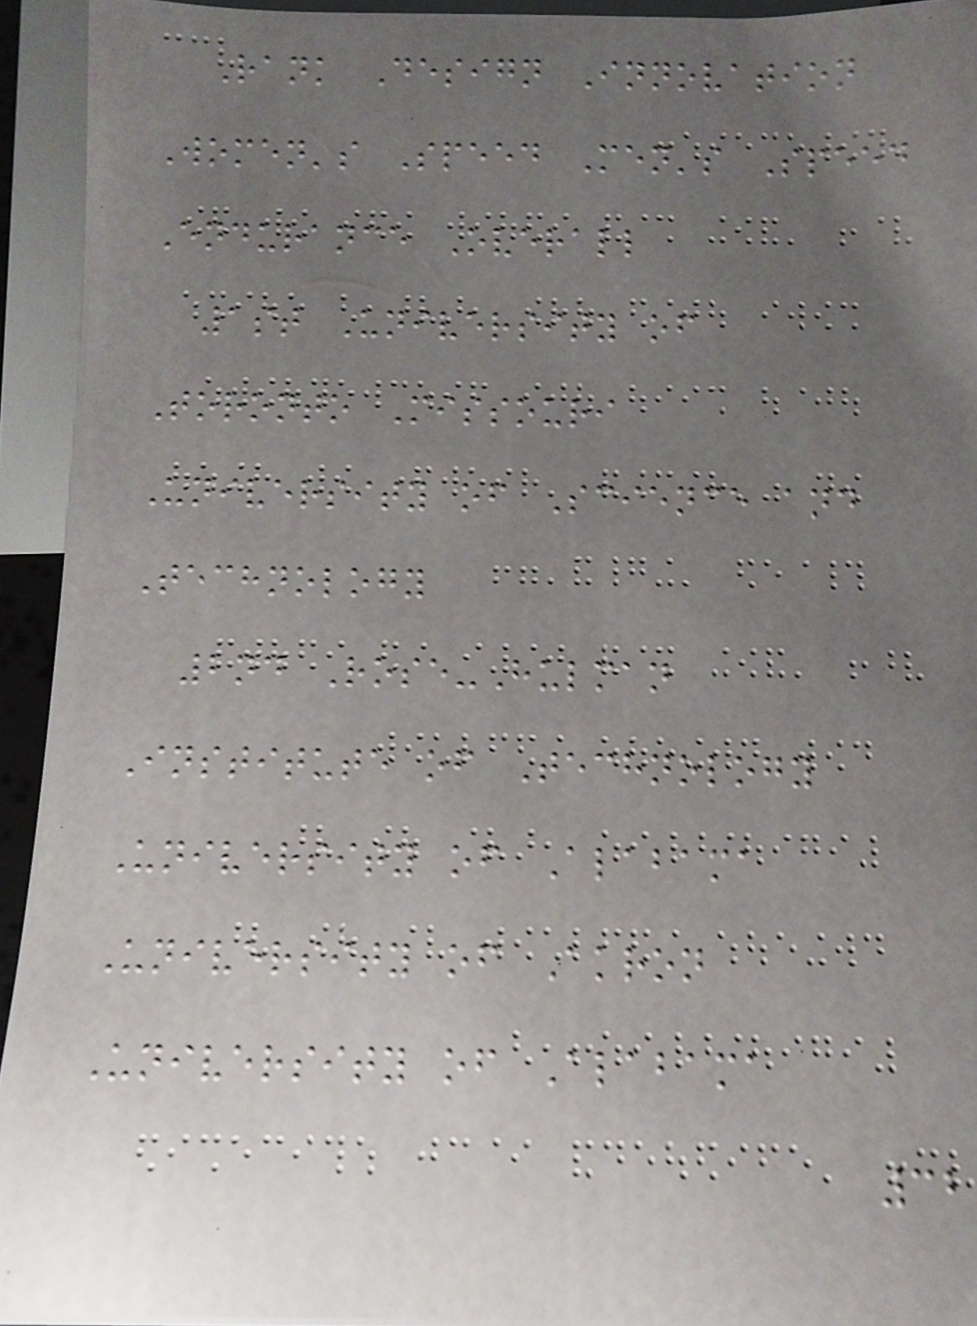Rank Design Innovation
Women's Speed Men's Speed
Endurance Overall
1st University of
Toronto Missouri
University of Science and
Technology
2nd Rose-Hulman
Institute of Technology
University of Alabama
University of Akron
University of Alabama
32
